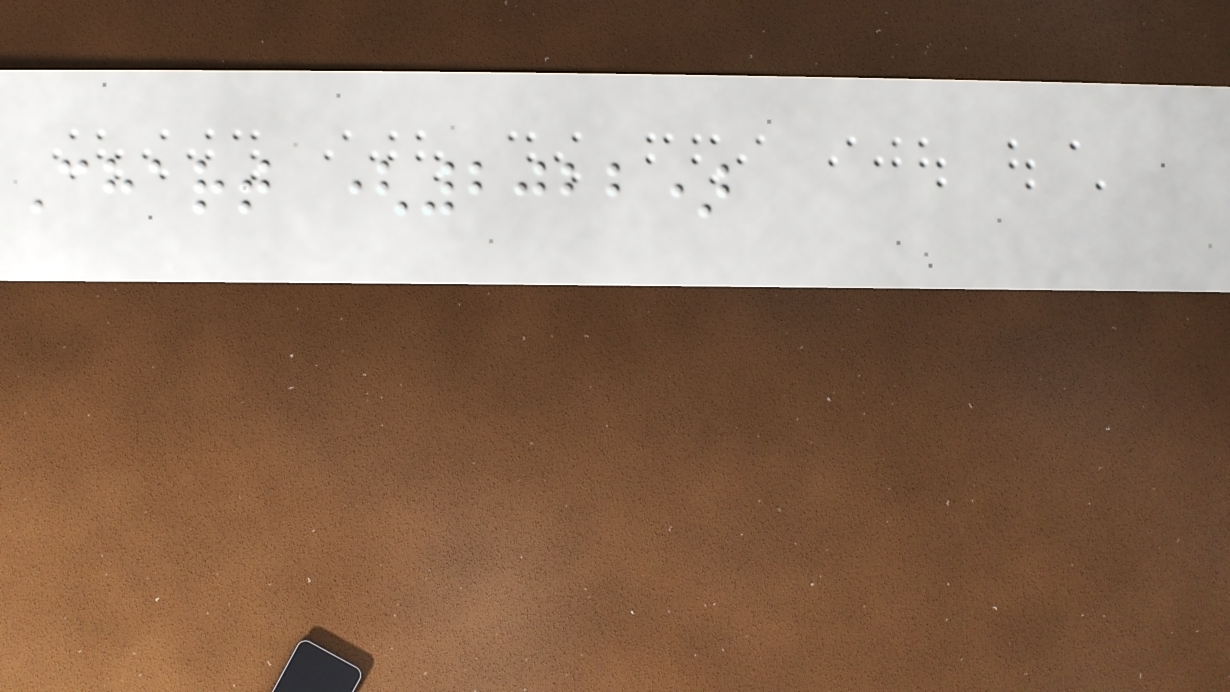Chart (2022)
